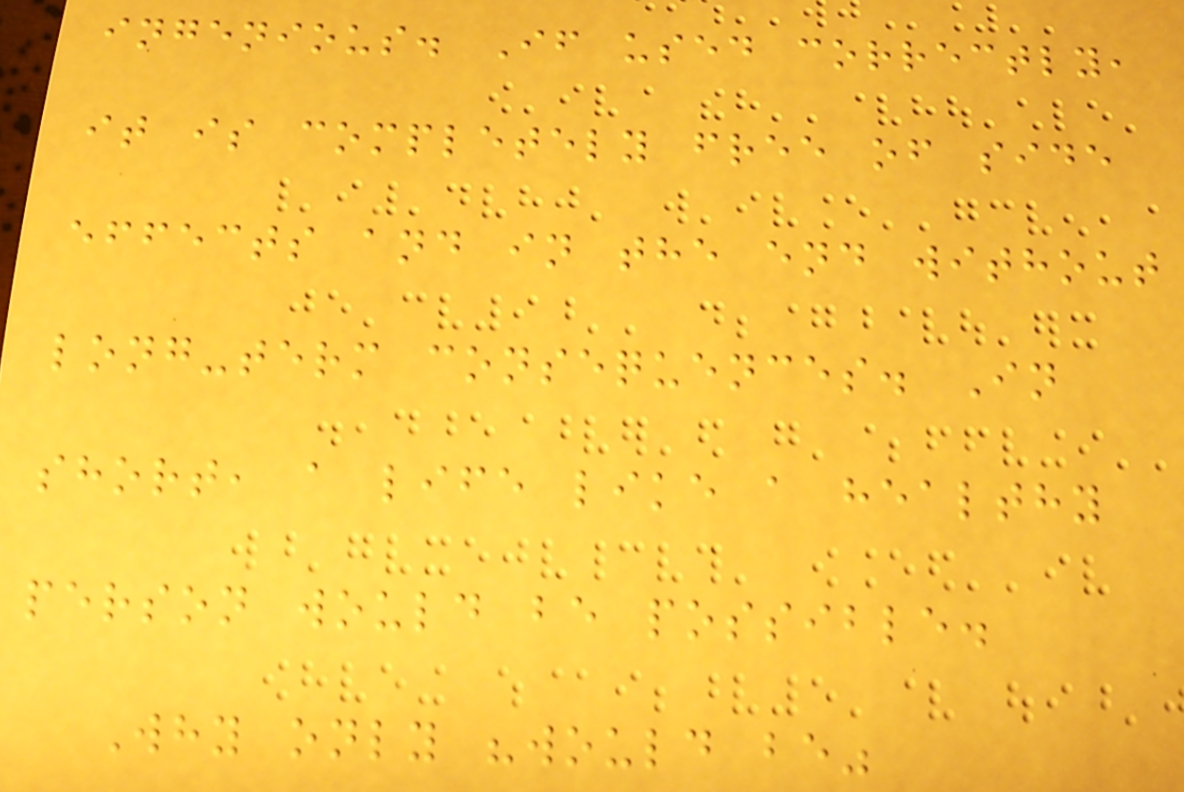ingenious. If used correctly,
it is completely free of side
effects and in the end without
long-term consequences. In
short, a life like a healthy
person would be possible.
Why only "would be"
